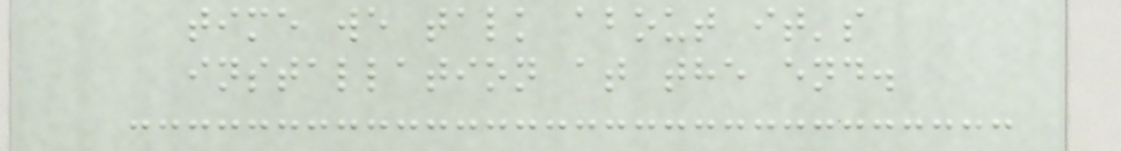time we talk about it's
installation at the end.
